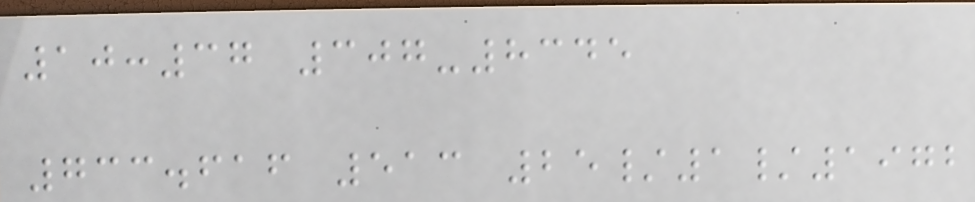10:37 307-8345
733.616 513 25/1/1972
